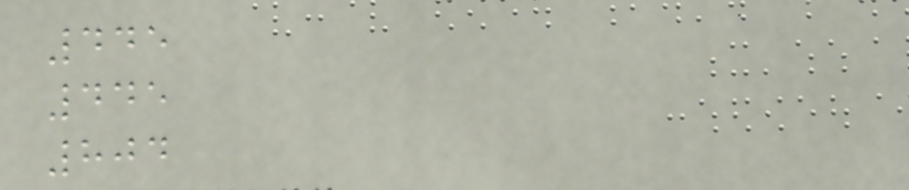445
445
804
